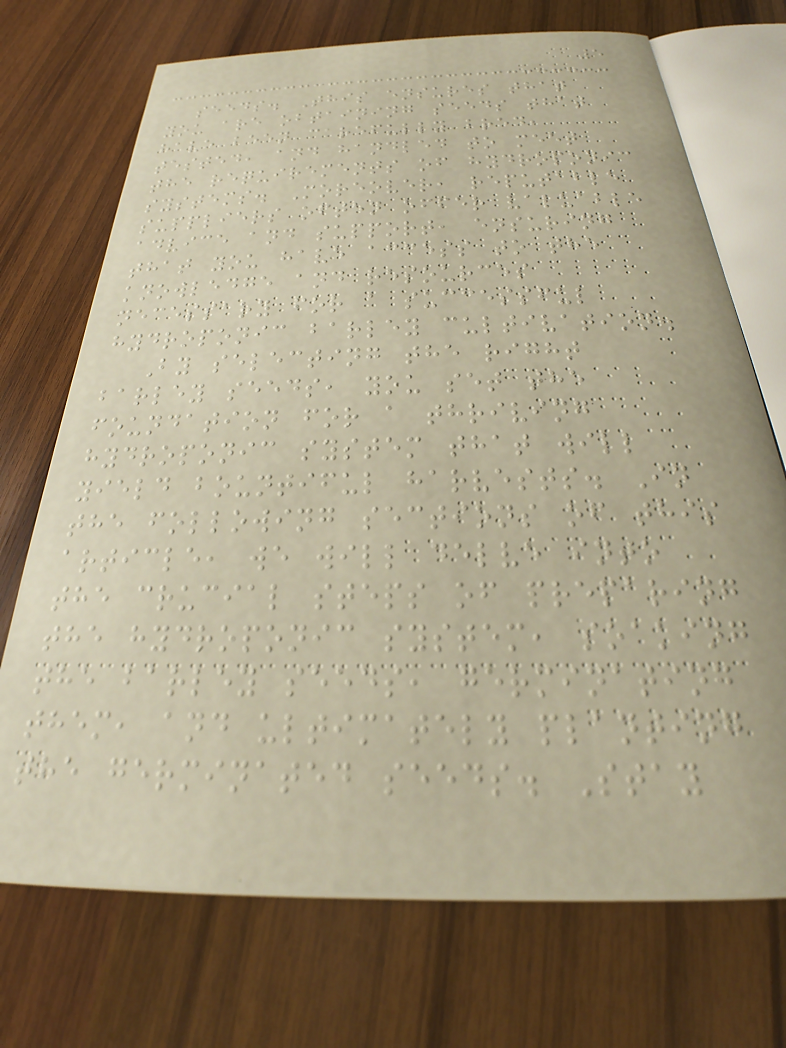5
seeds. This ensures that
you are obtaining seeds that
have been carefully bred,
tested, and handled to meet
the requirements of hydroponic
systems. Moreover, reputable
suppliers often offer valuable
advice and support, ensuring
that you have access to the
knowledge and resources
necessary for a successful
hydroponic barley cultivation.
By selecting the right
barley seeds, you set the
foundation for a thriving
hydroponic system that will
yield bountiful harvests. In
the following sections of this
article, we will delve into
the crucial steps of preparing
the hydroponic system, soaking
the barley seeds, germinating
them, and ultimately planting
the germinated seeds. Stay
